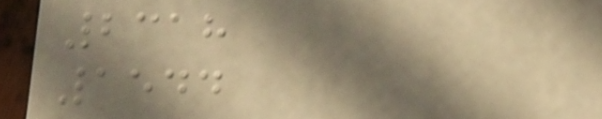2318
1544
